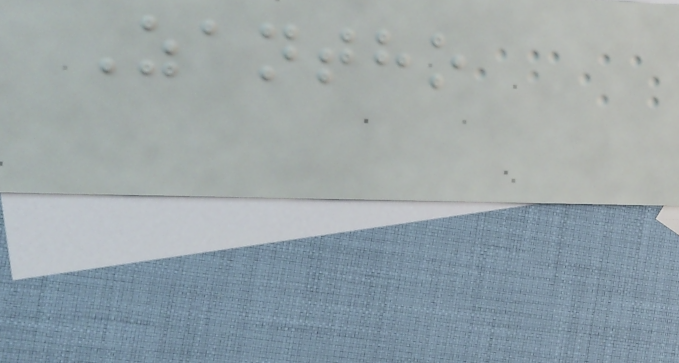Zantho
